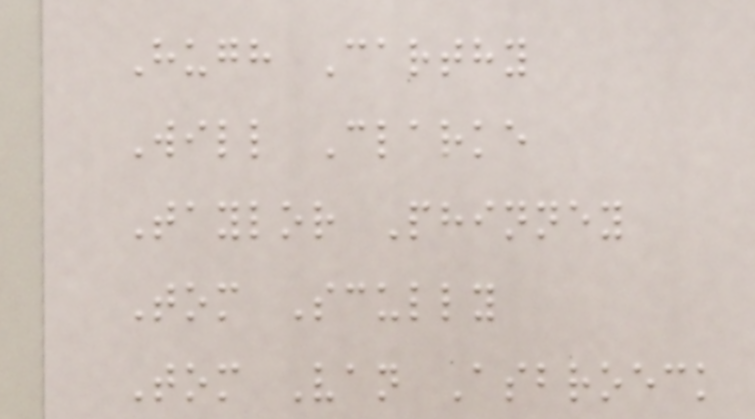Hugh Carthy
Will Clarke
Taylor Phinney
Tom Scully
Tom Van Asbroeck
